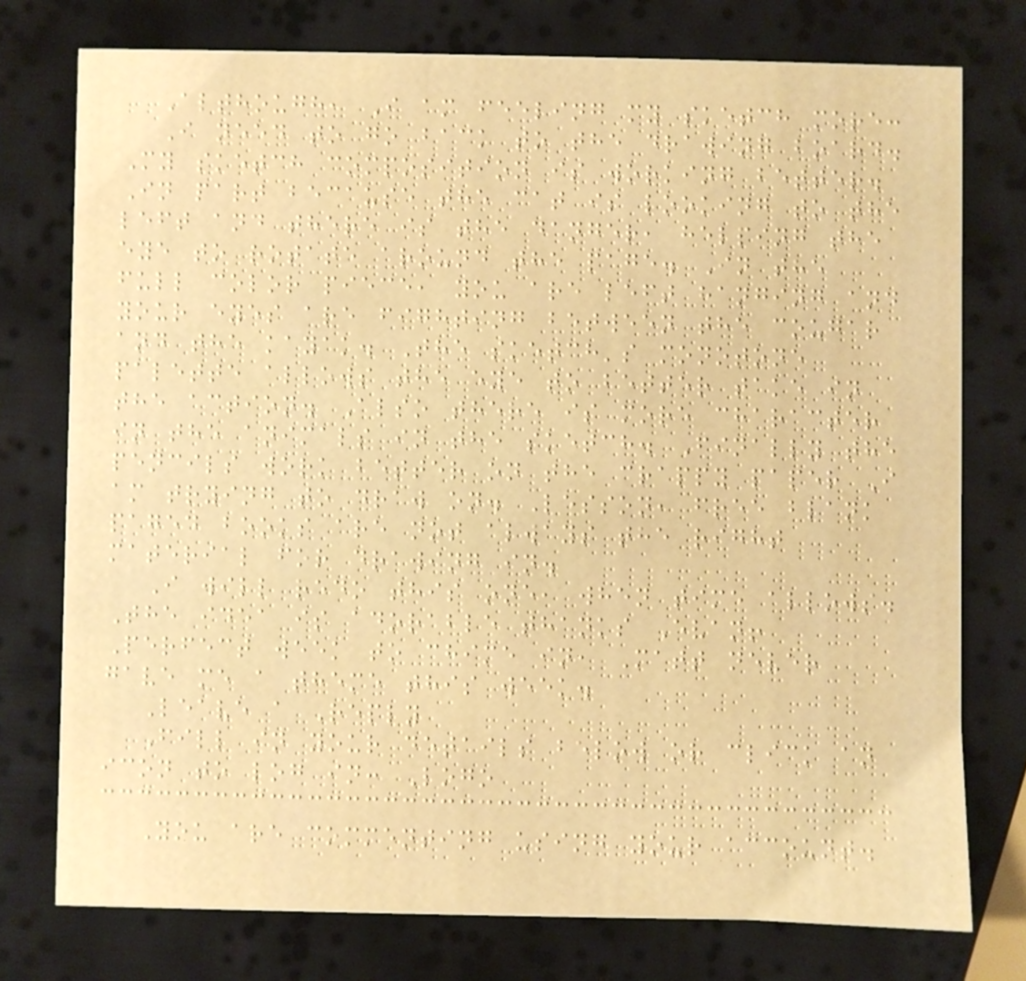Although, I am feeling my sketch more:
I need to go back to the drawing board.
My sketch composition is working better.
In part because the cat is looking to the
left and there is the danger, helping the
eye to rotate around the page. In the
full color piece, you are left hanging and
your eyes are fighting between the cougar
and the kayak. The sketch's monotone
palette allows the eye to better take in
the action. Also there is more character
in the animals in the sketch. Finally the
pencils work better on the crappy paper I
am trying to draw on. Lesson, free blank
paged books are not always the right
material for drawing in.
I will redo this one, when time allows.
The idea is adorable thanks Evan!
Perfect week to chime in, Matt never
gave me a theme this week.
Leave a Reply
Fill in your details below or click an
icon to log in: Logo
You are commenting using your account.
